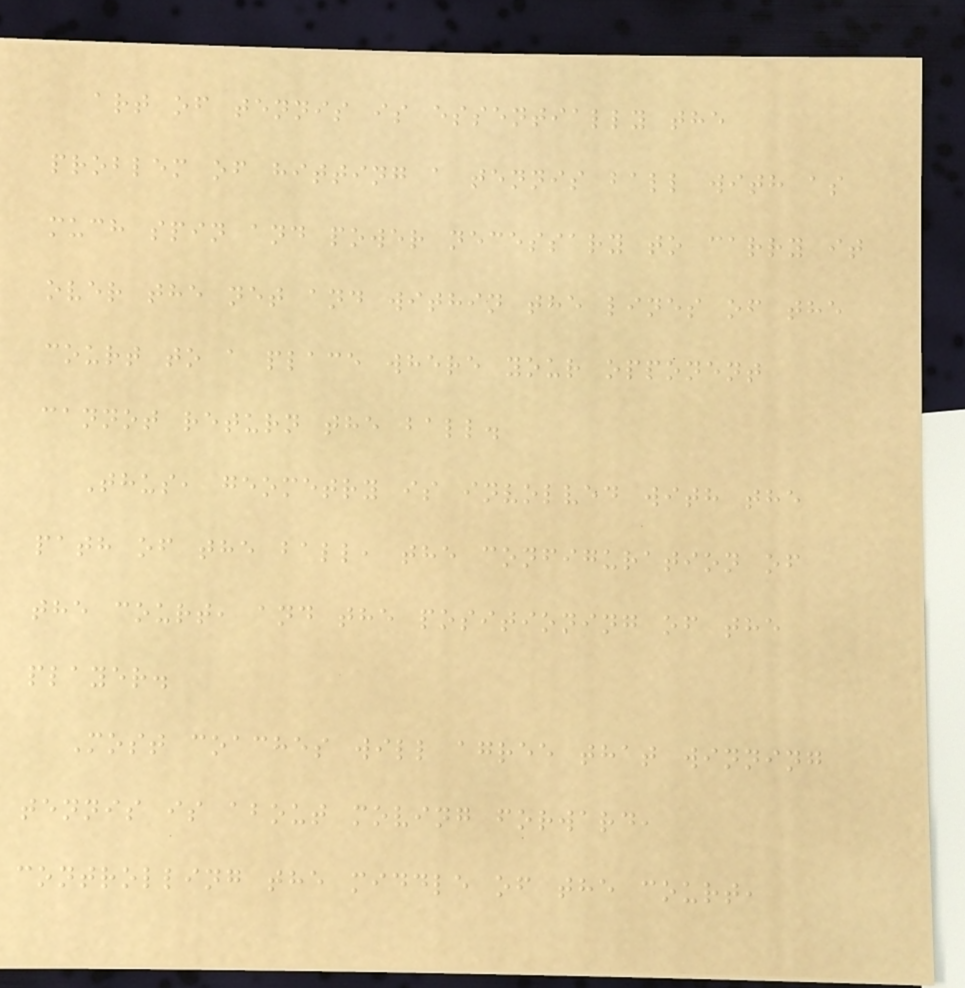art of tennis is essentially the
problem of hitting a tennis ball with as
much spin and power necessary to carry it
over the net and within the lines of the
court to a place where your opponent
cannot return the ball.
Thus, geometry is involved with the
path of the ball, the configuration of
the court, and the positioning of the
player.
Most coaches will agree that winning
tennis is about moving forward,
controlling the middle of the court,
